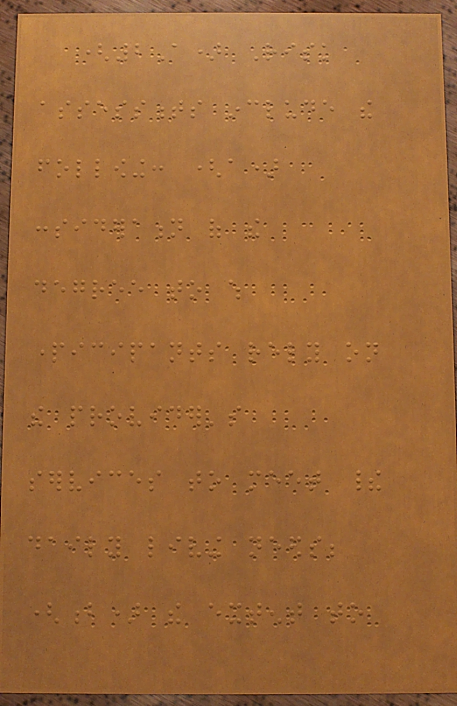(2A) Risk
assessments include the
following: (a)
consideration of the
degree to which
participants rely on
the provider's
services to meet their
daily living needs;
(b) the extent to
